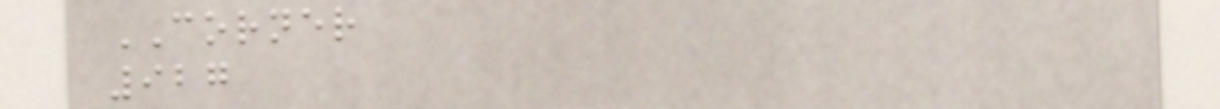CORNER
927
